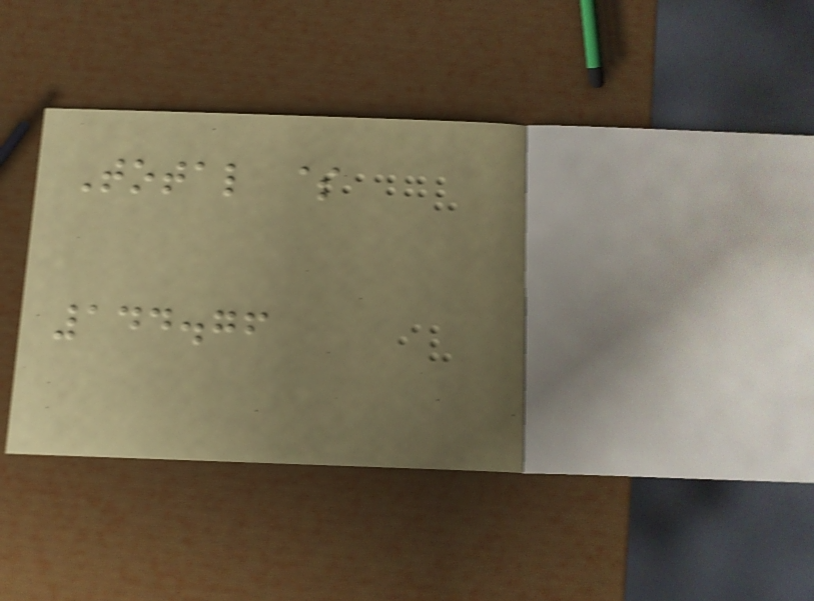Total $
144.76
